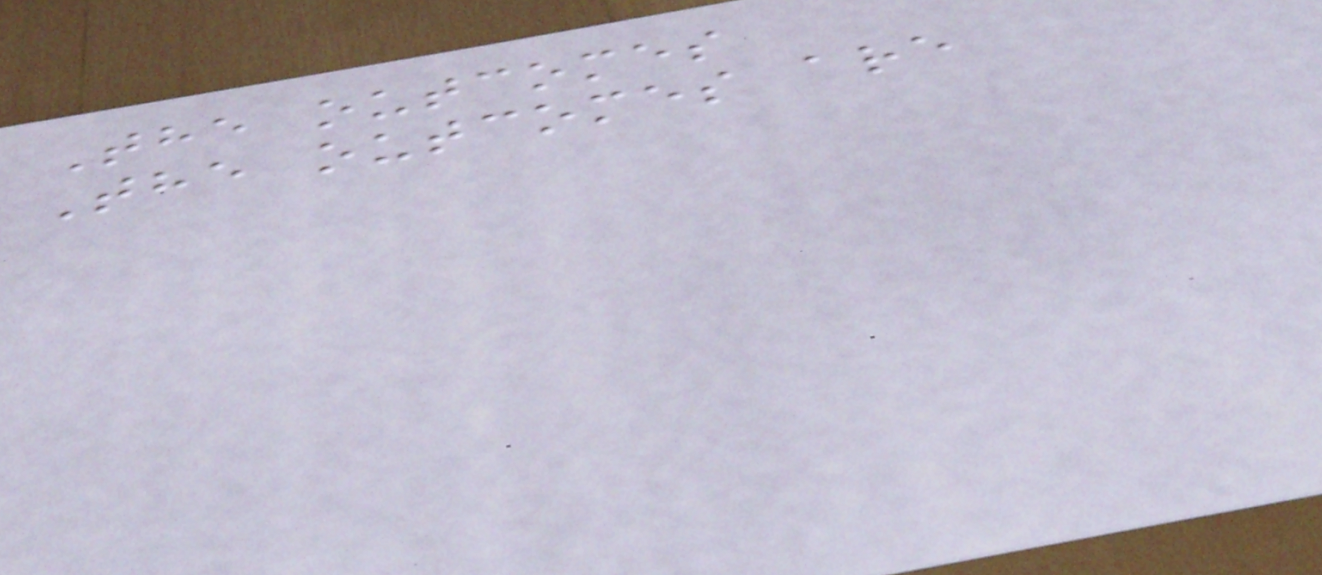The outcomes
The outcomes are
